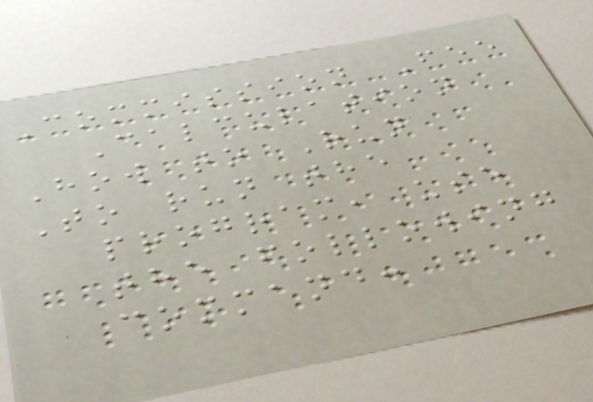Commission Fee
Calculation
How to Run
To run the
program, use
the following
command:
